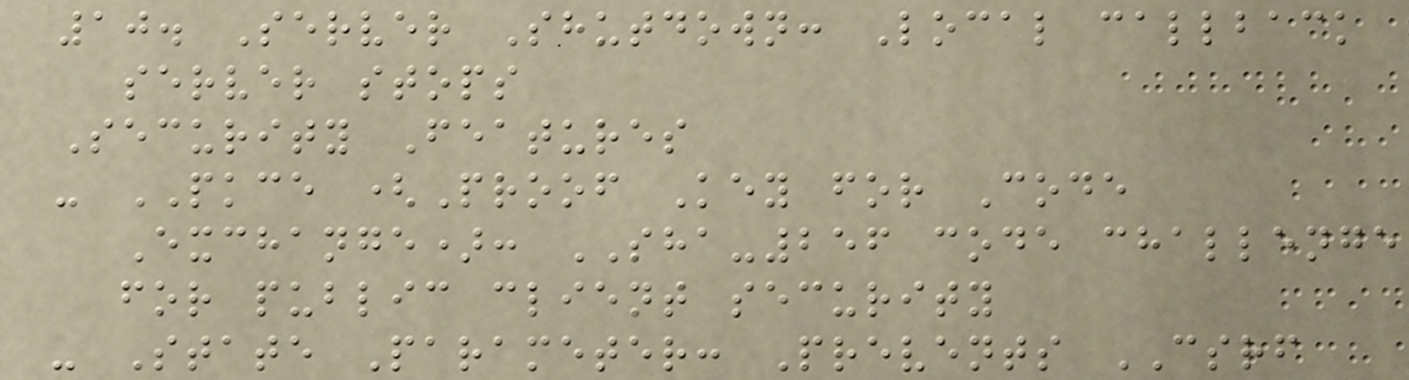10. Server Shutdown: Local callback
server stops
Security Features
- PKCE (Proof Key for Code
Exchange): SHA-256 code challenge
for public client security
- State Parameter: Prevents CSRF
